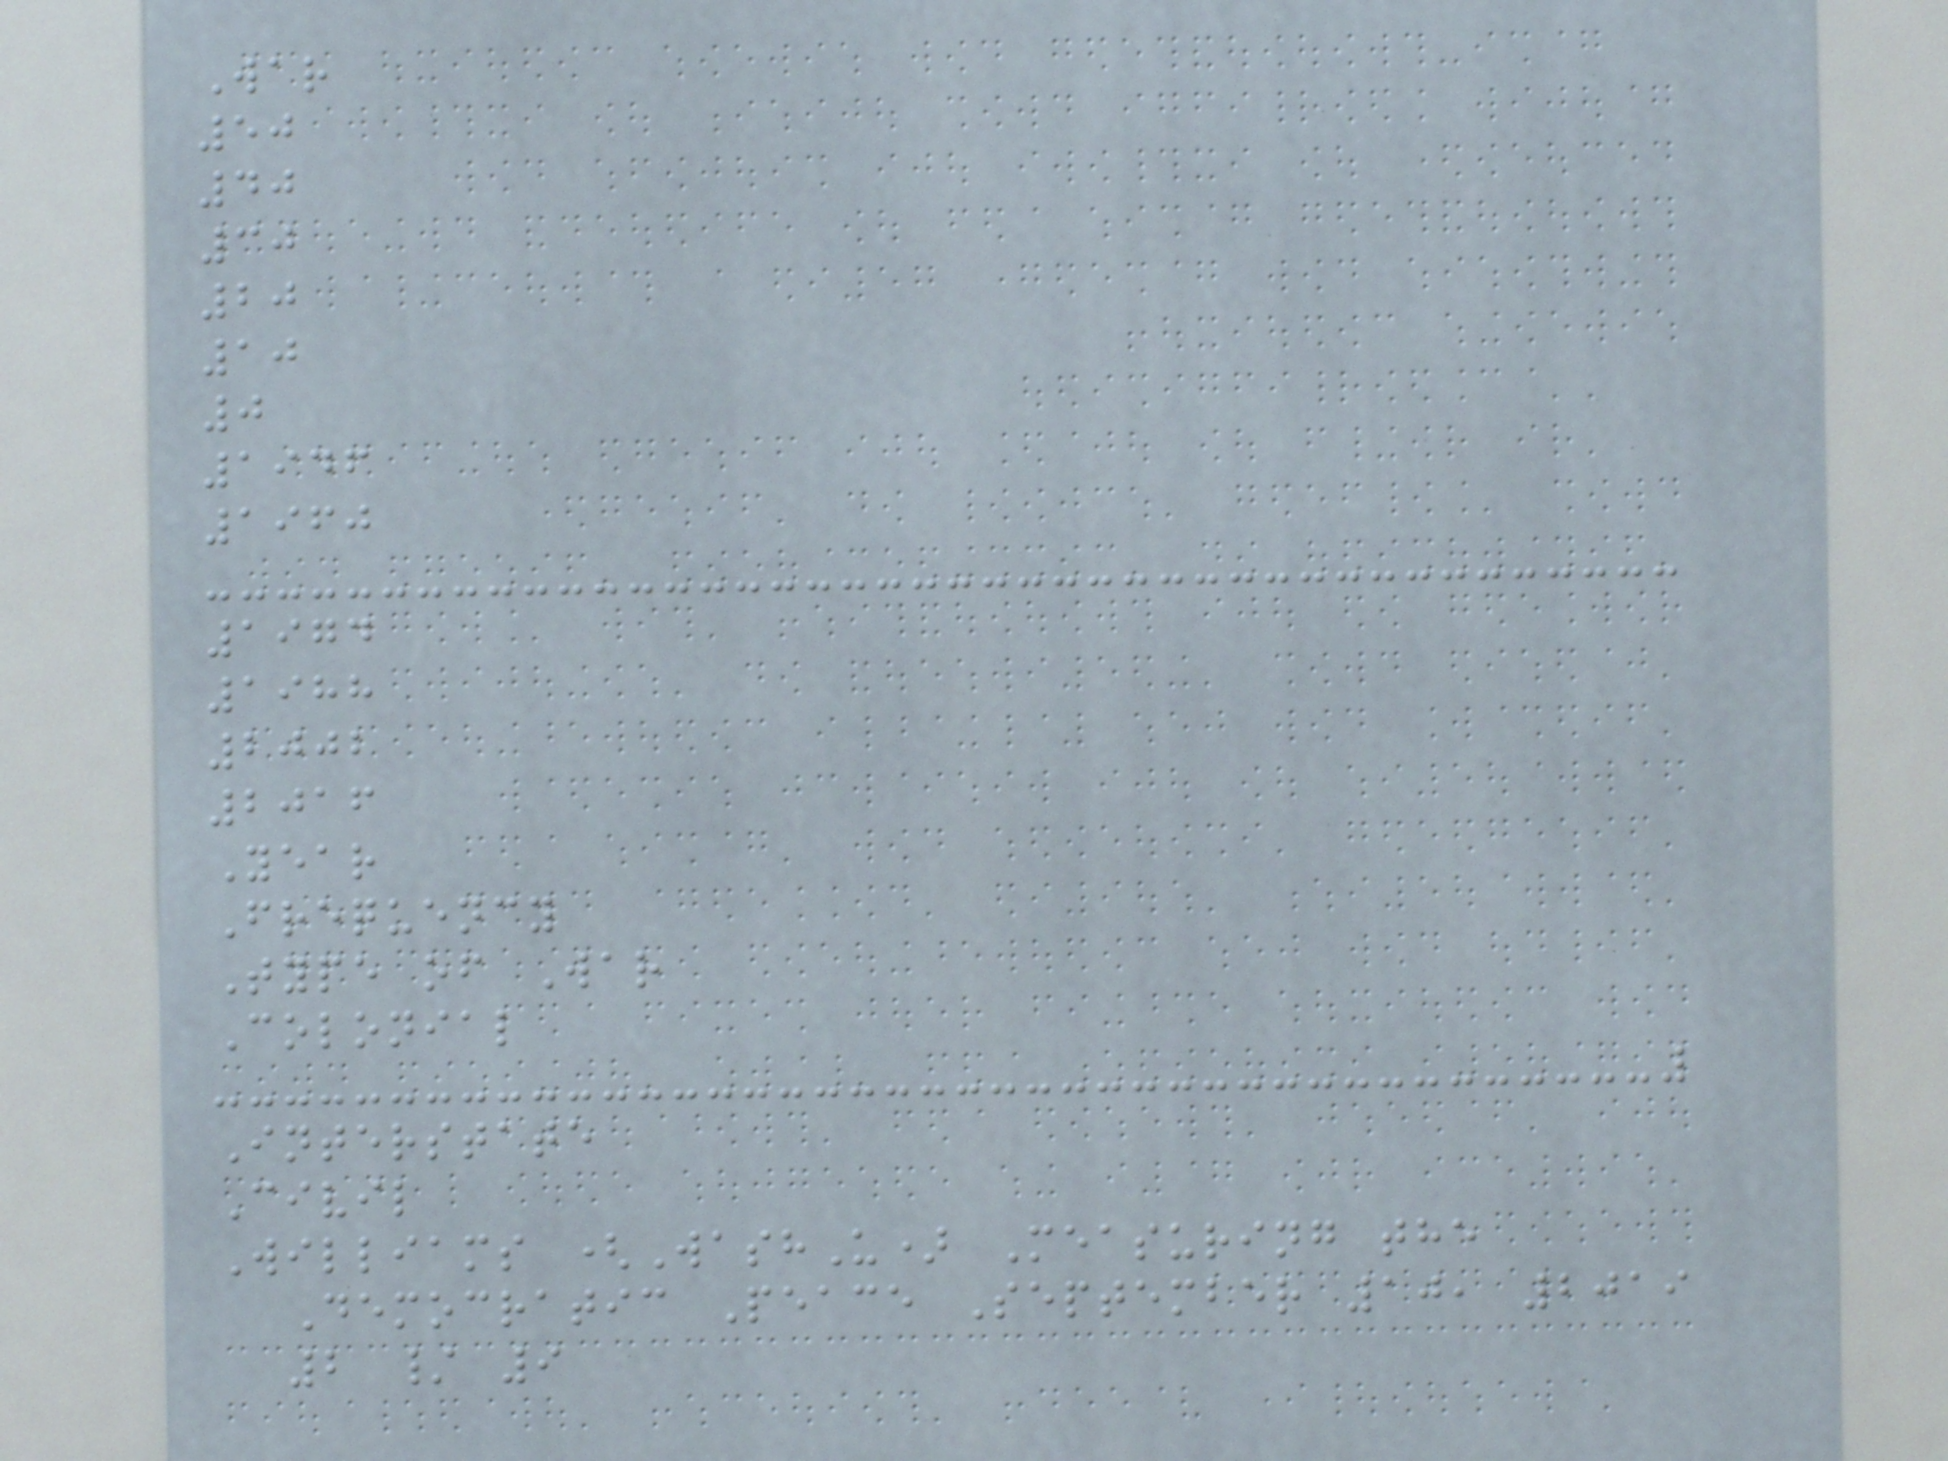War
50
40
30
20
10
0
1946
1960
1974
1988
2002
2016
Year
Frequency
Type of War
Colonial
Interstate
Civil
Williams (WashU) Measuring the
Democratic Peace September 10, 2019
2 / 9
